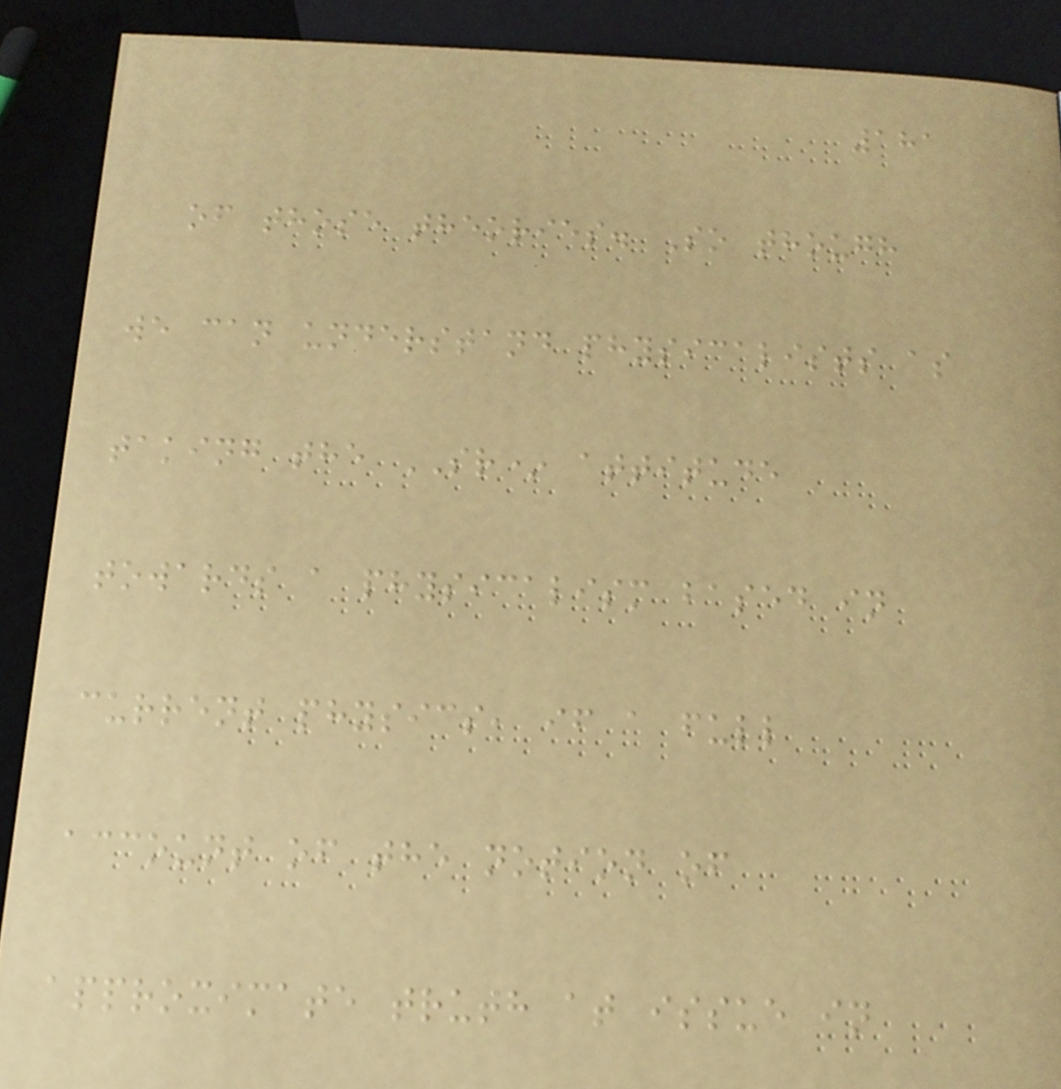181
of those theories. So though
we can understand physicalists as
taking the SR* attitude
towards a physicalism based in
current physics, if a full
account of the notion of
approximate truth at issue in
